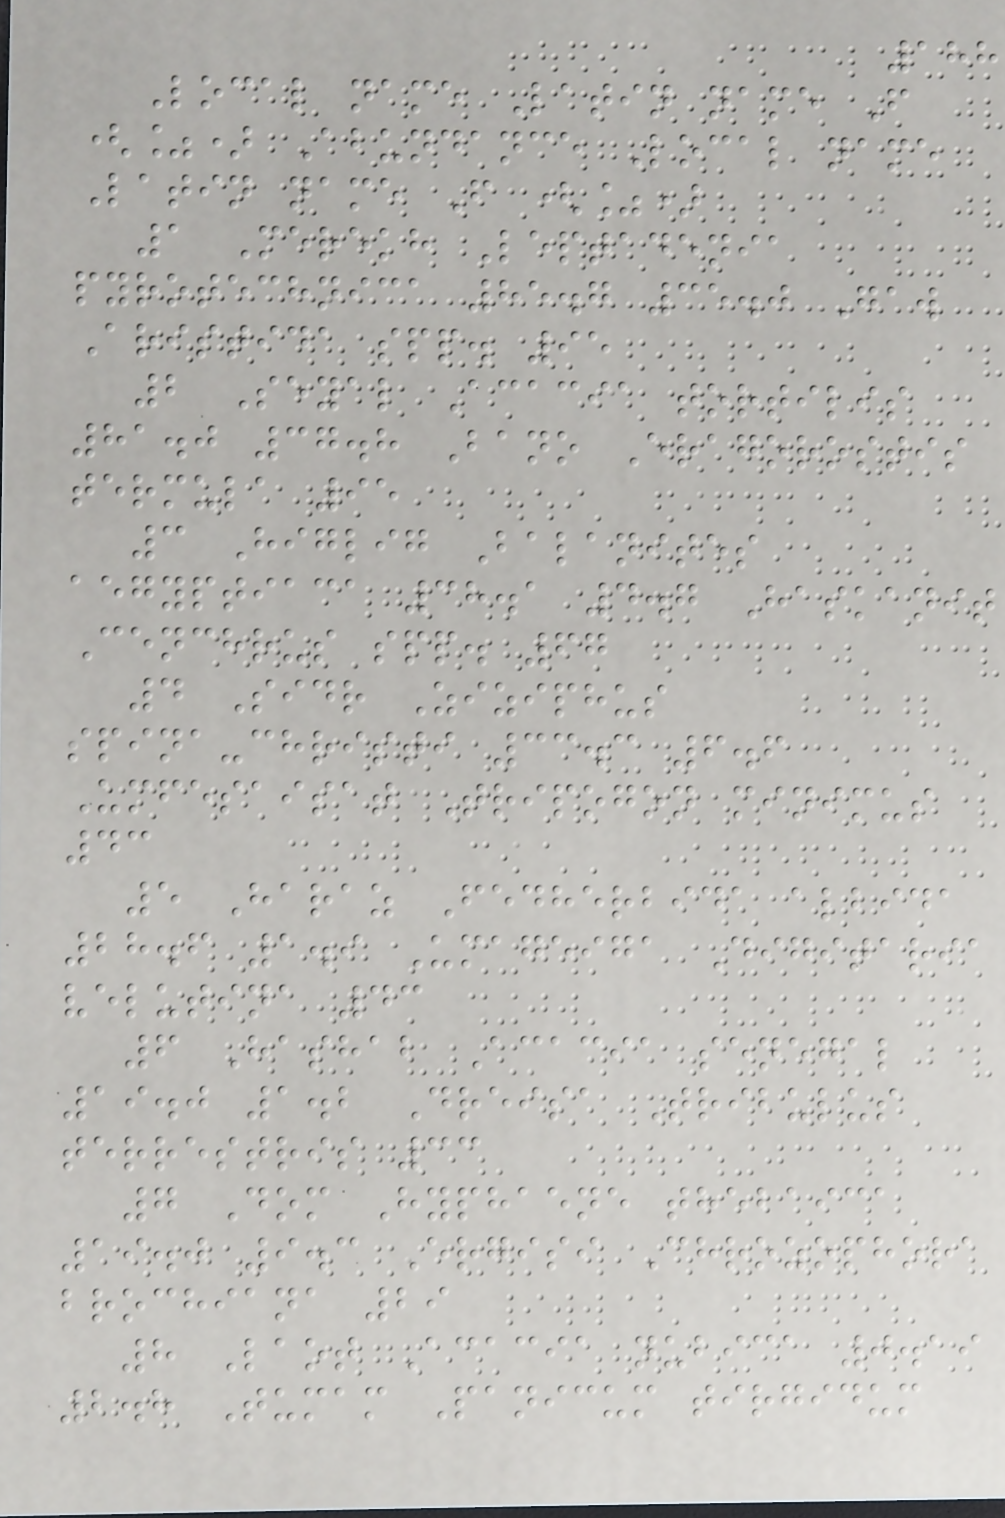188
Local name Latin name F
(%) Abundance Local name
Latin name F (%)
1 Merekh Leptadenia
pyrotechnica 85.7 35.0 Gaw
Aristida spp. 95
2 Seyal Acacia tortilis
81.0 37.8 Bano Eragorostis
termula 95
3 Higlig Balanites
aegyptiaca 38.1 4.7 Haskanit
Cenchrus spp. 67
4 Sidr Ziziphus
spina-christi 33.3 6.6
Umfesaisat Tripogon minimus
43
5 Haraz Fedherbida albida
28.6 1.9 Umageiga Digitaria
velutina 43
6 Hashab Acacia senegal
19.0 1.2 Dreisa Tribulus
terrestris 33
7 Dom Hyphaene thebaica
19.0 9.3 Ergisi Chrozophora
brochiana 29
8 Laot Acacia nubica 0.19
2.8 Tumam Panicum tirgidum
